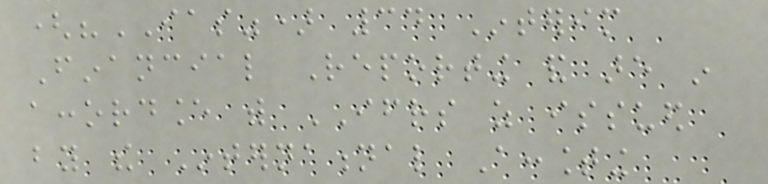("IAS") 34 Interim
Financial Reporting and are in
accordance with IFRS as issued
by the International Accounting
